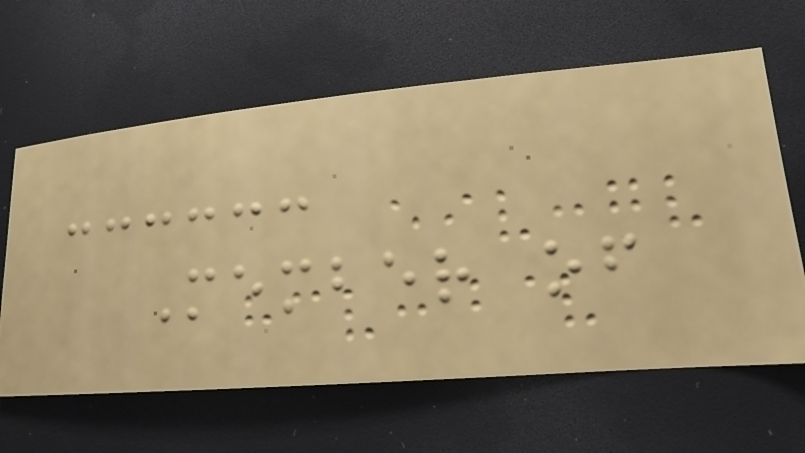Member of
